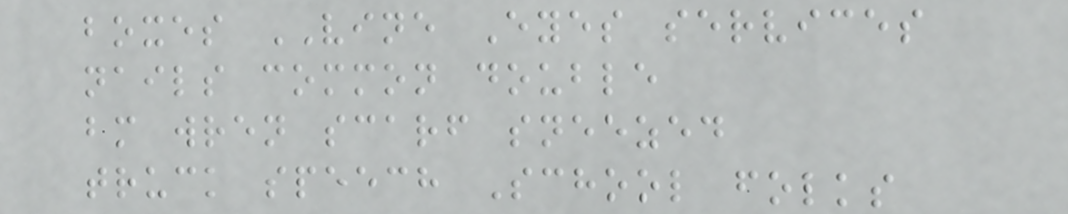boxes VINE Eyes services
nails common double
bm wren scarf sneezed
truck speech School folks
